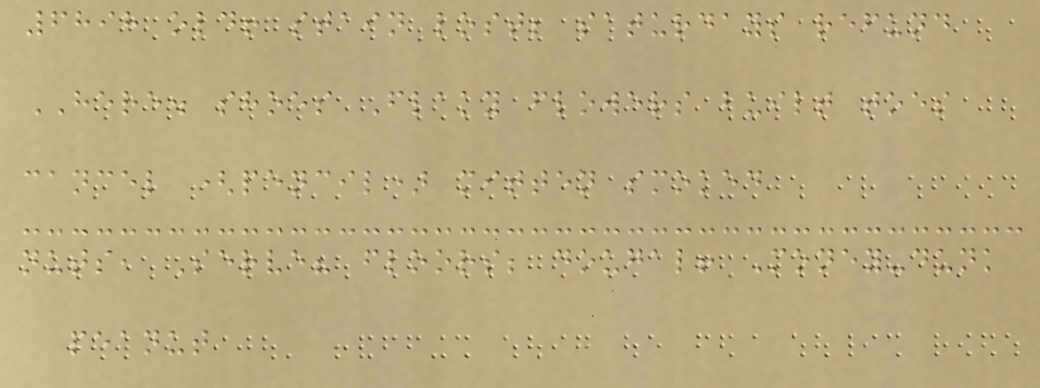6898 old! stain lost; saturdays refund
HERE. shoes Flaky flowers built toes
cancel (pencil) mitten smoked
nuts, Serve? floors; dougal! Money-dunk
peanut
